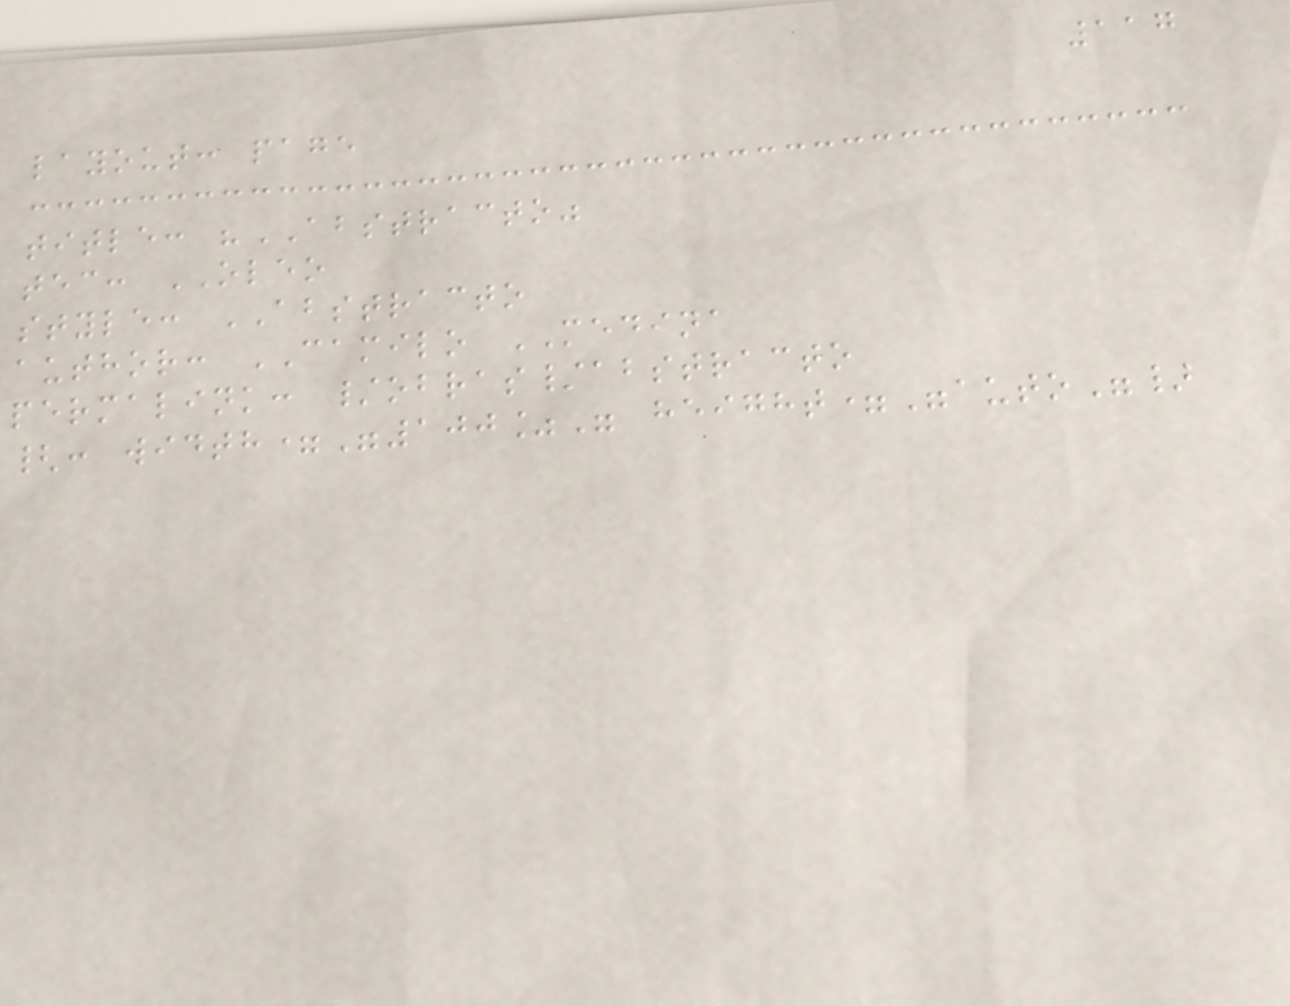117
layout: page
title: "ABSTRACTO"
tec: OLEO
style: ABSTRACTO
author: CAMILO MEDINA
permalink: /obras/abstracto
{: width="100%" height="auto"}
